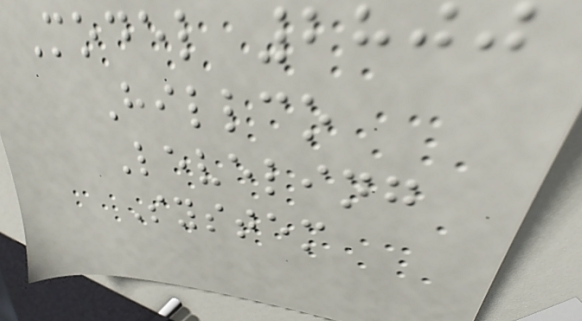Model 2800
Hillco
Leveling
System
